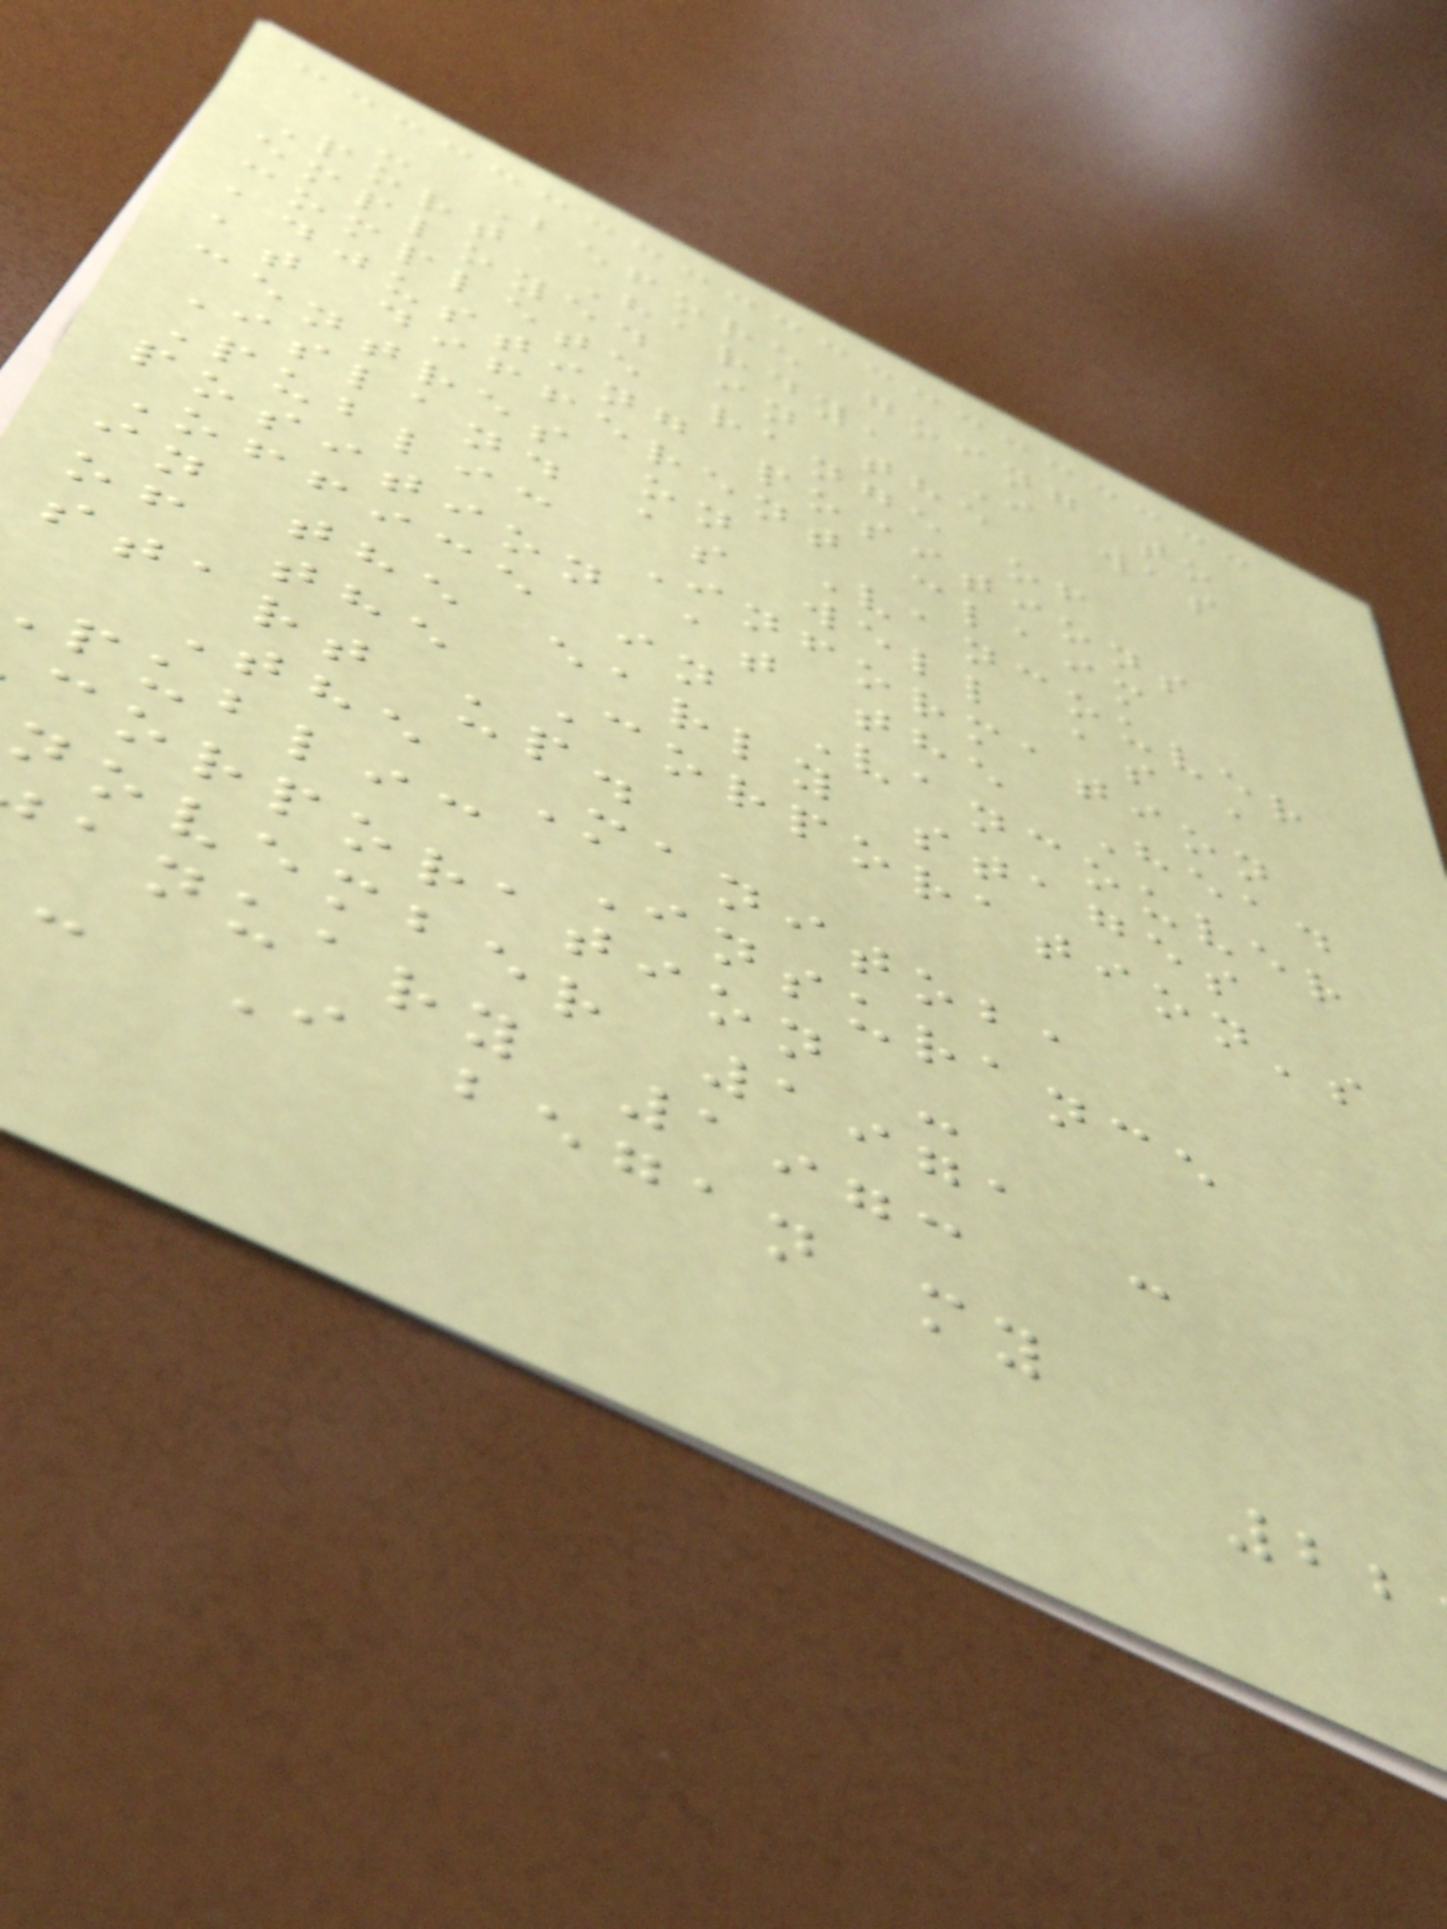- Before going to
Port Hardy, I was
employed in the
complete range of
adjusting positions
at different claim
centres on Vancouver
Island as well as a
Public Information
position at the Head
Office in Vancouver
in the early stages
of the Corporation's
start up.
The Manitoba
public Insurance
corporation -
november 1971 -
anuary 1973
- I began my
